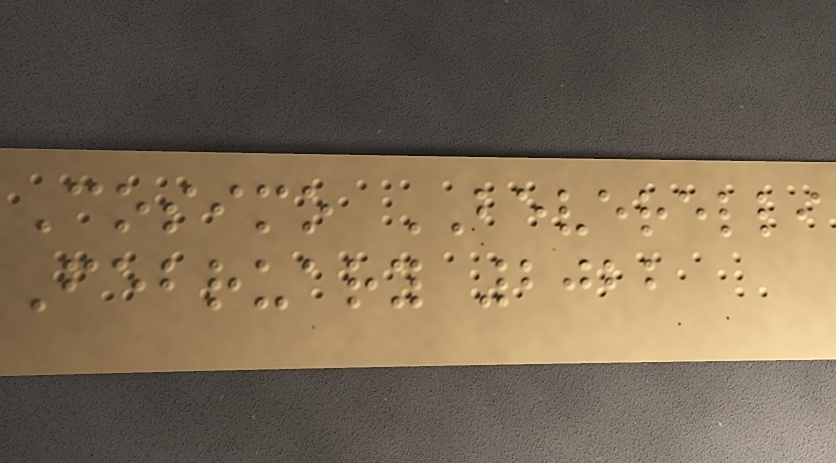Cosimo BEVERELLI
February 2022
